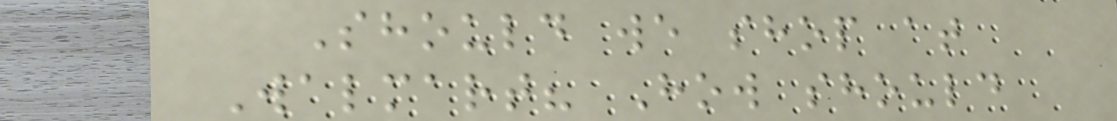Should we shop at
Walmart? How should
